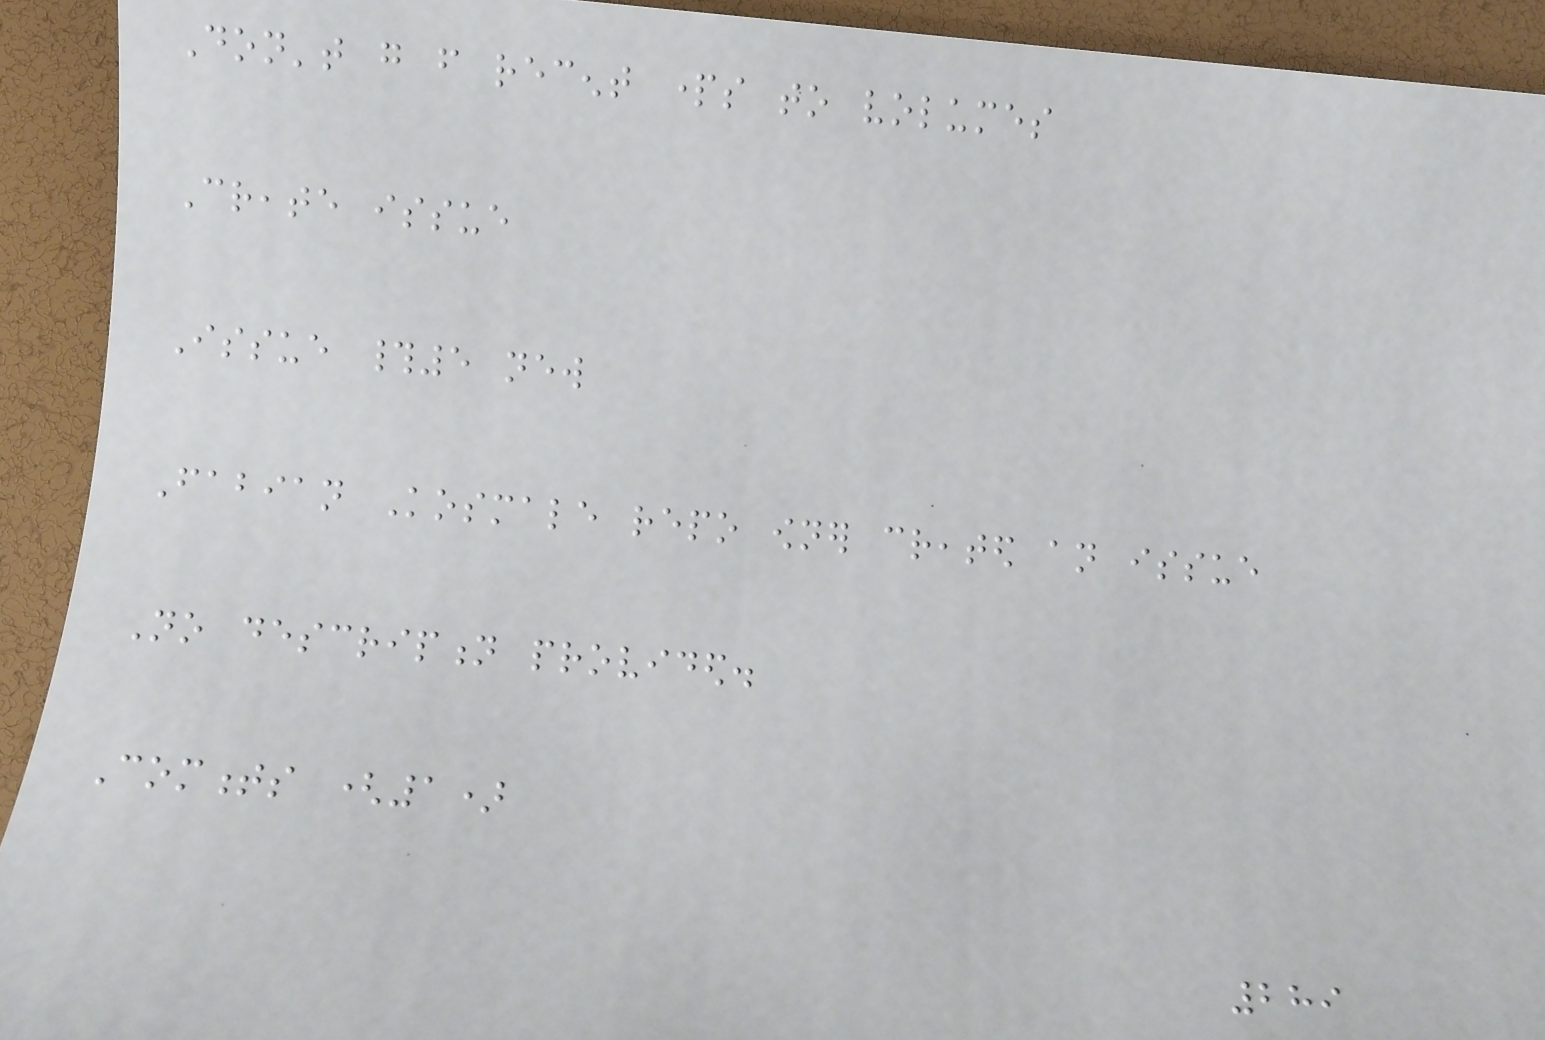Don't go from recent parts to volumes
Create issue
Issue #5 new
Fabian Kosmale repo owner created an issue
No description provided.
Comments (1)
289
